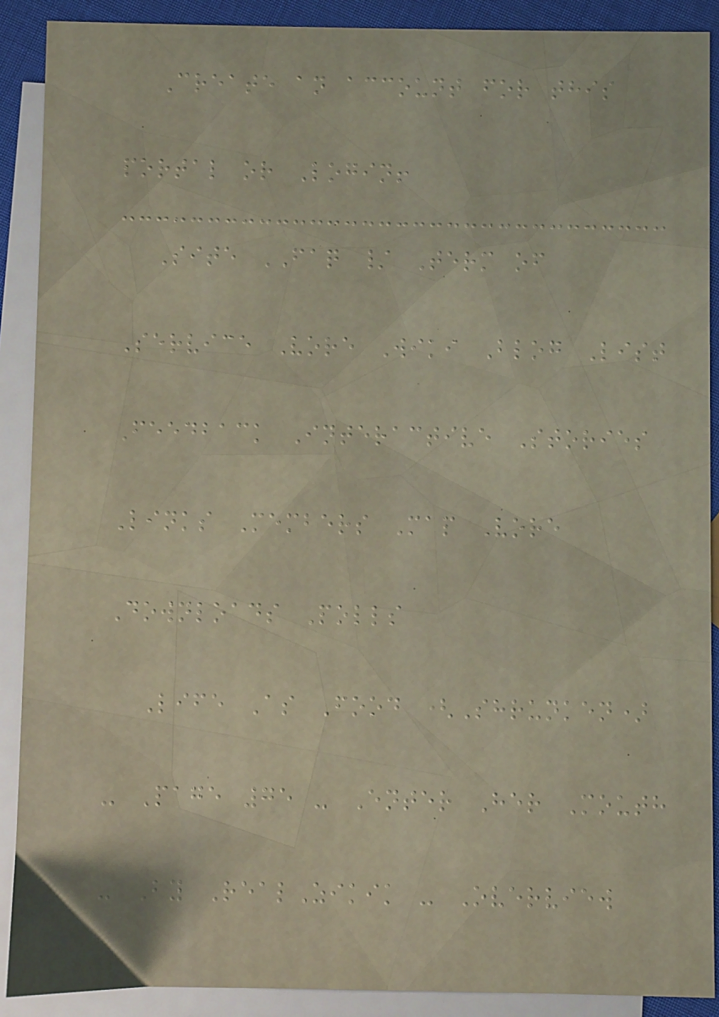Create an account for this
portal or Login!
Site FAQ / Term of
Service Vore Wiki Blog List
Feedback Interactive Stories
Links Members Map Vore
Downloads Polls
Life As Food (Shrunken)
- Page 75 - Enter Her Mouth
- By RealZikik - Overview
